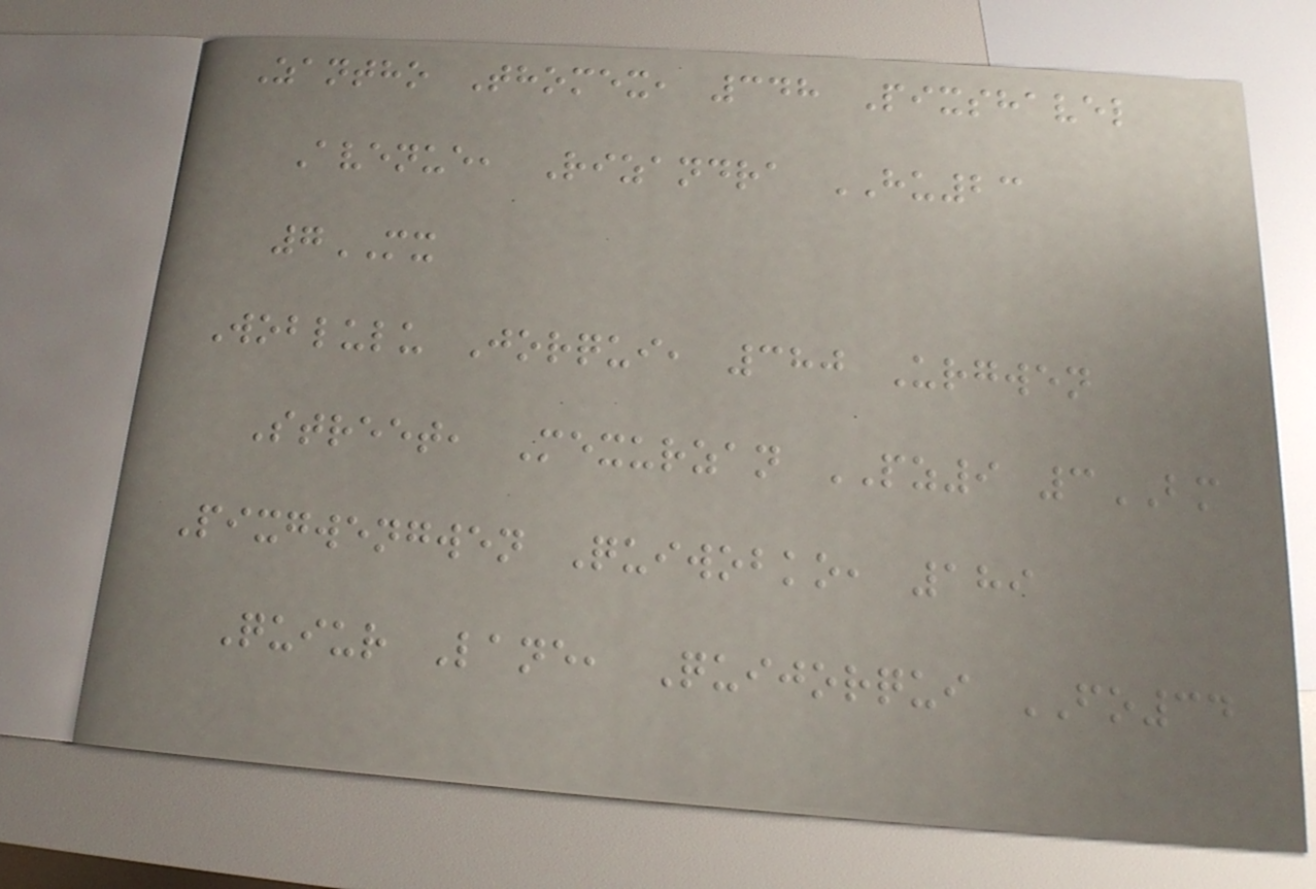Zantho Thomex, 348 Pixshavel
Avenue, Rizandra HU23
7MX
Woblulu Jorqui, 380 Urgwen
Street, Mexurzan PZ9 3BM
Pixgwengwen Quiwobko, 189
Quiur Lane, Quijorqui FO34
